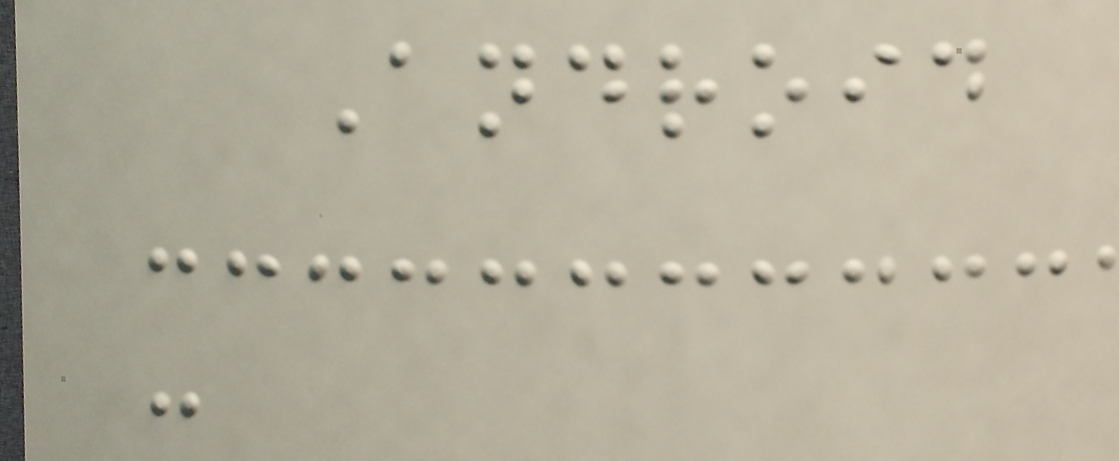Android
-
